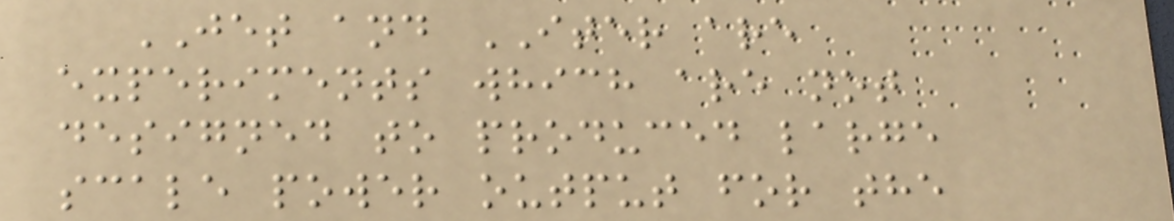JET and ITER are
experiments which are not
designed to produced large
scale power output for the
